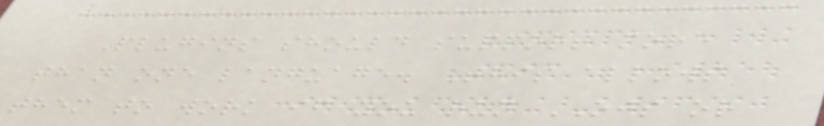Plugins should support more
than one language. This allows
them to work if you run OJS or
